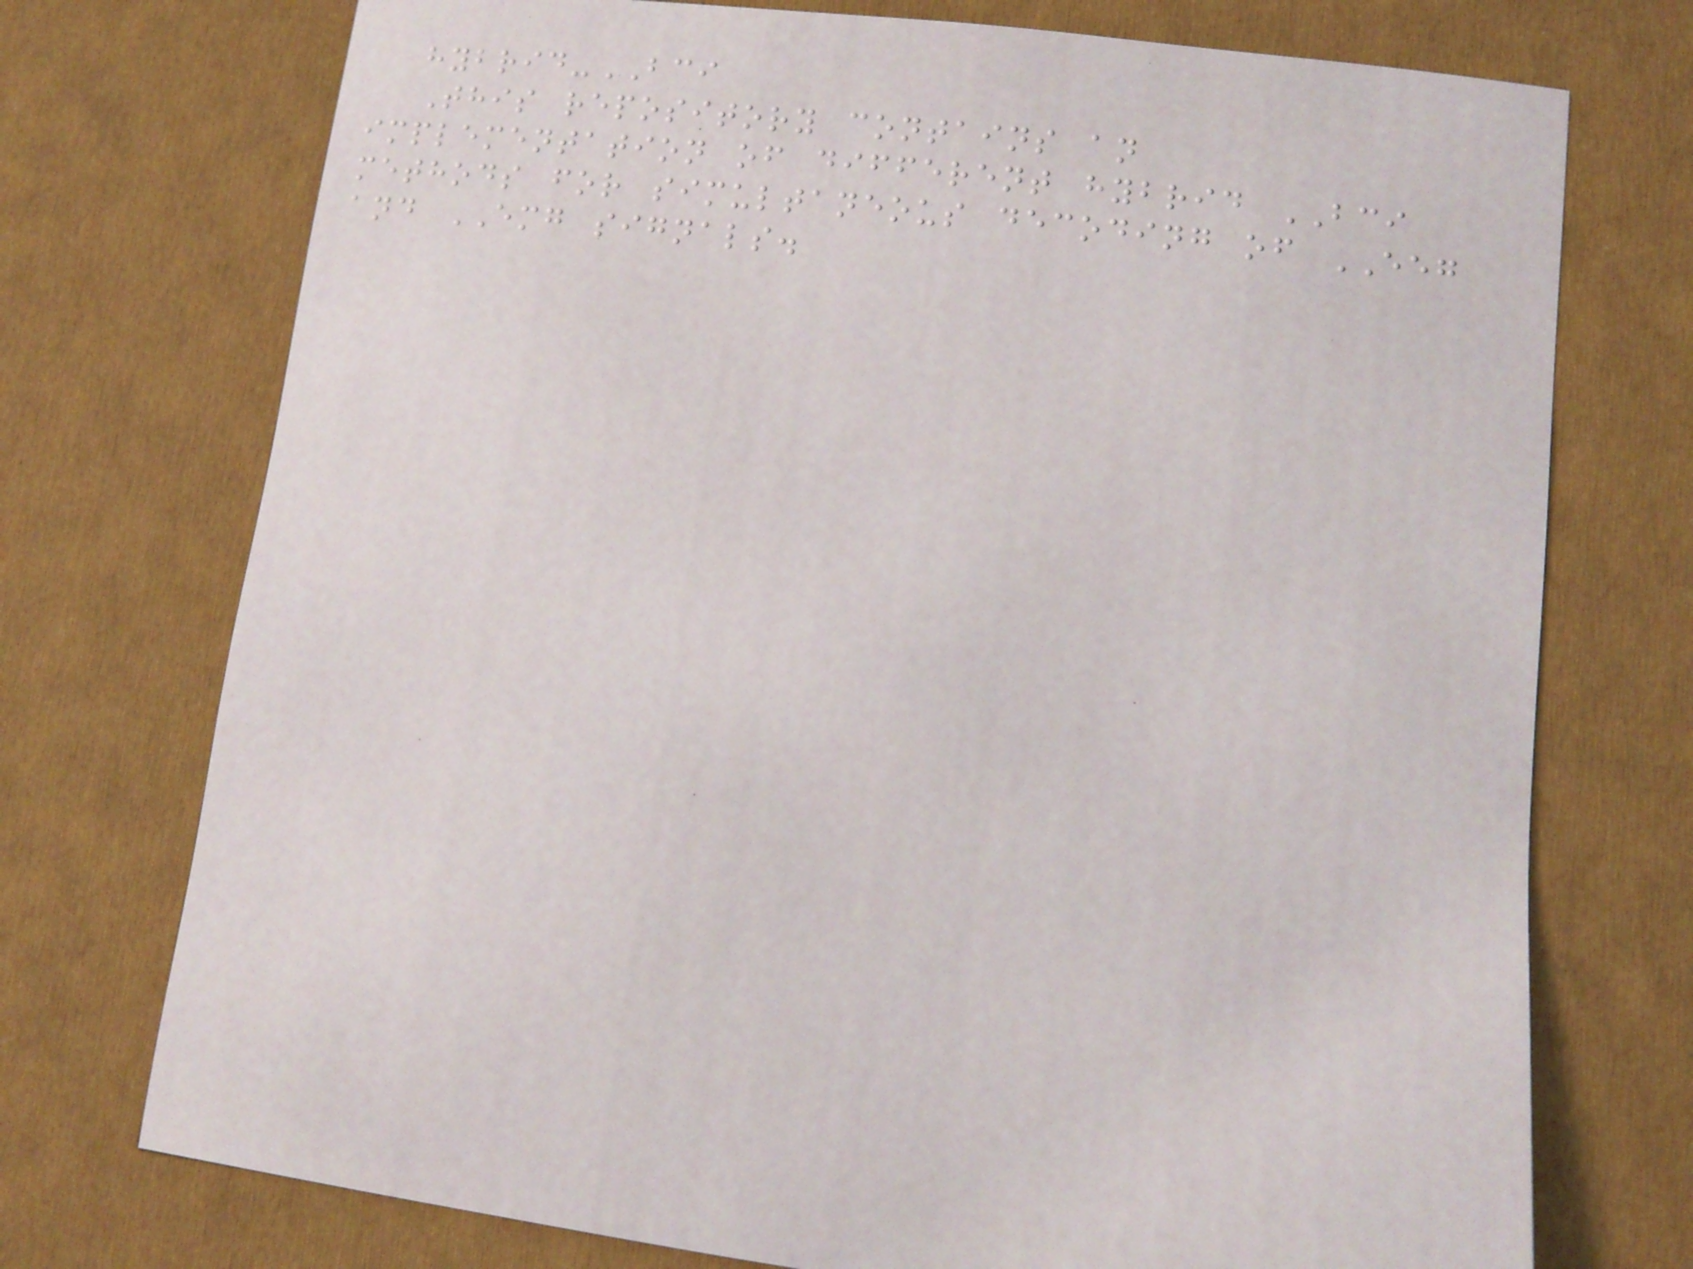hybrid-BCI
This repository contains an
implementation of different hybrid BCI
methods for simultaneous decoding of EEG
and EMG signals.
